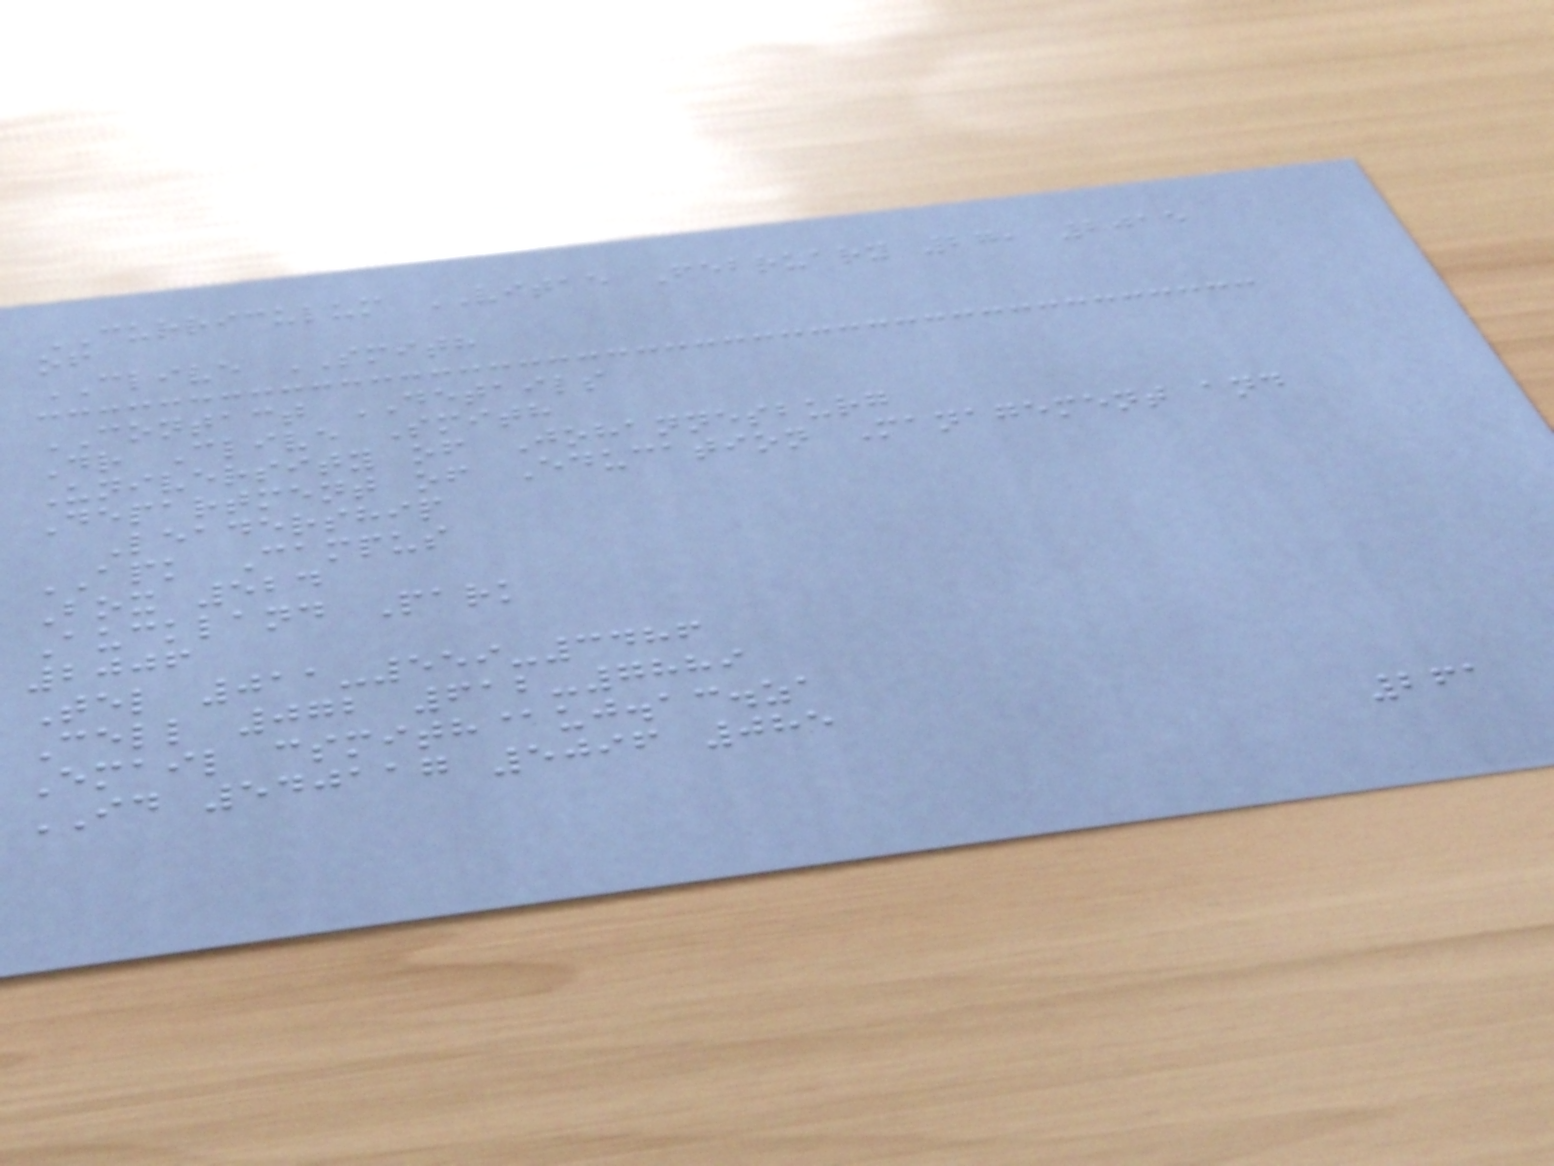CURRICULUM VITAE February 27, 2015
of
CLIVE SMITH
CONTACT DETAILS
Dr Clive Smith
University of Johannesburg
Department of Education Management and
Leadership
APK Campus
Box 524
Auckland Park
2006
Tel 011-559-3486
Cell 072 612-7889
Email csmith@uj.ac.za
ID 540117 5096 085
261
